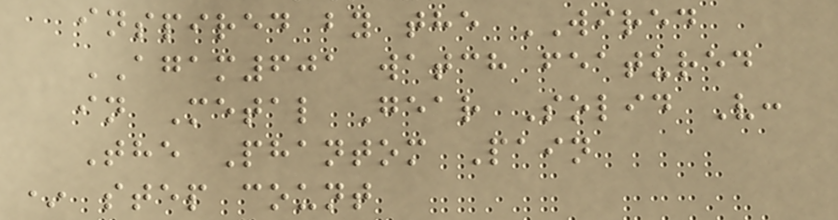inspired by the WIRED
AGAM601 watch featured
in Metal Gear Solid V:
The Phantom Pain
* step count
